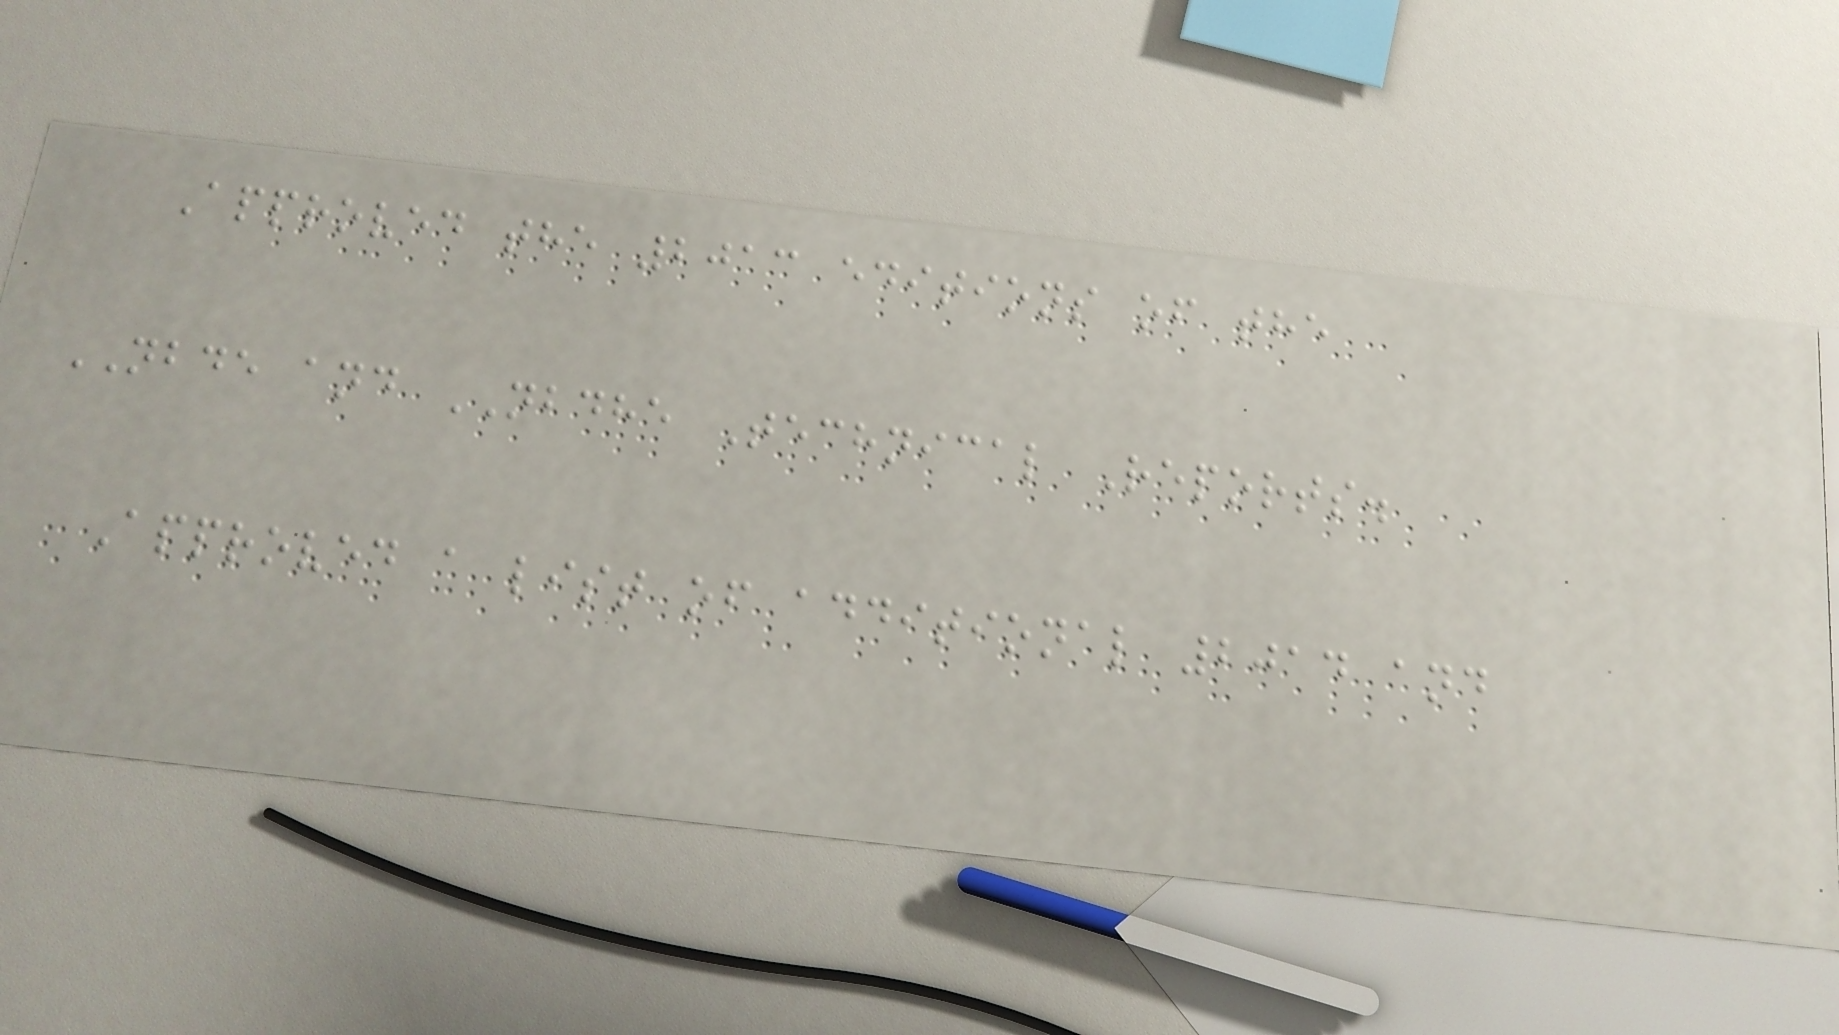Approved the 2013 editions of the
NBDE and NBDHE Technical Reports.
Approved a list of additional 2014 and
